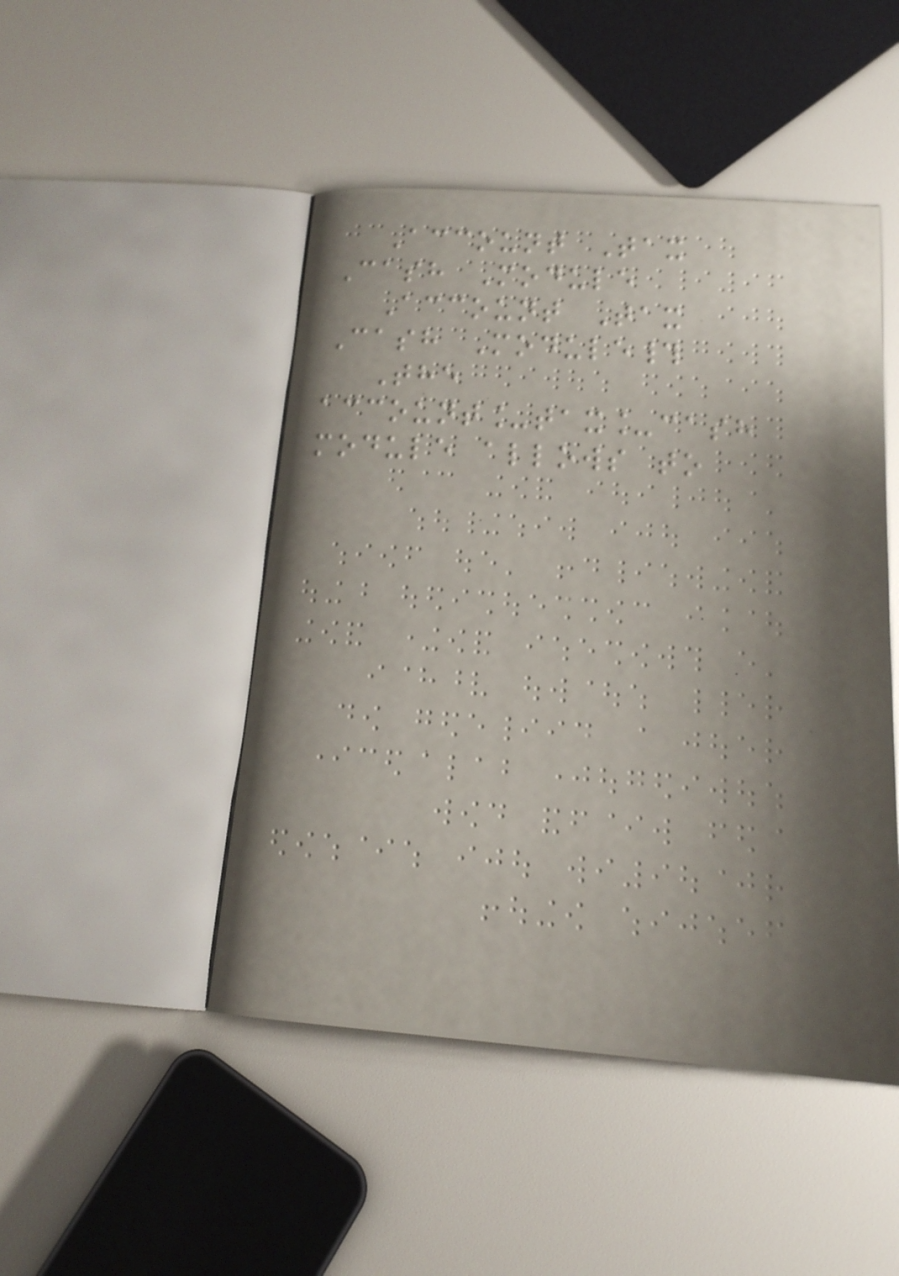Account Tax
Cash Module
Account Tax
Cash Module#
The
account_tax_cash
module allows to
